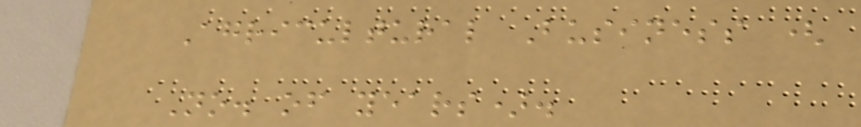Agricultural Business (
No. of years).
